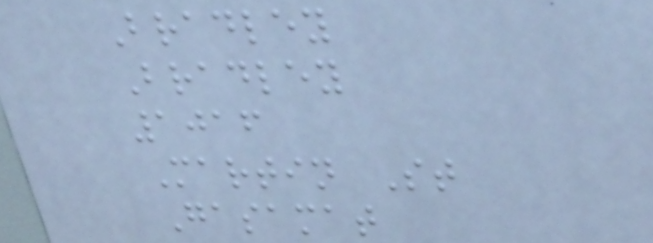Bradley
Bradley
1016
Martin St
Gasamat
